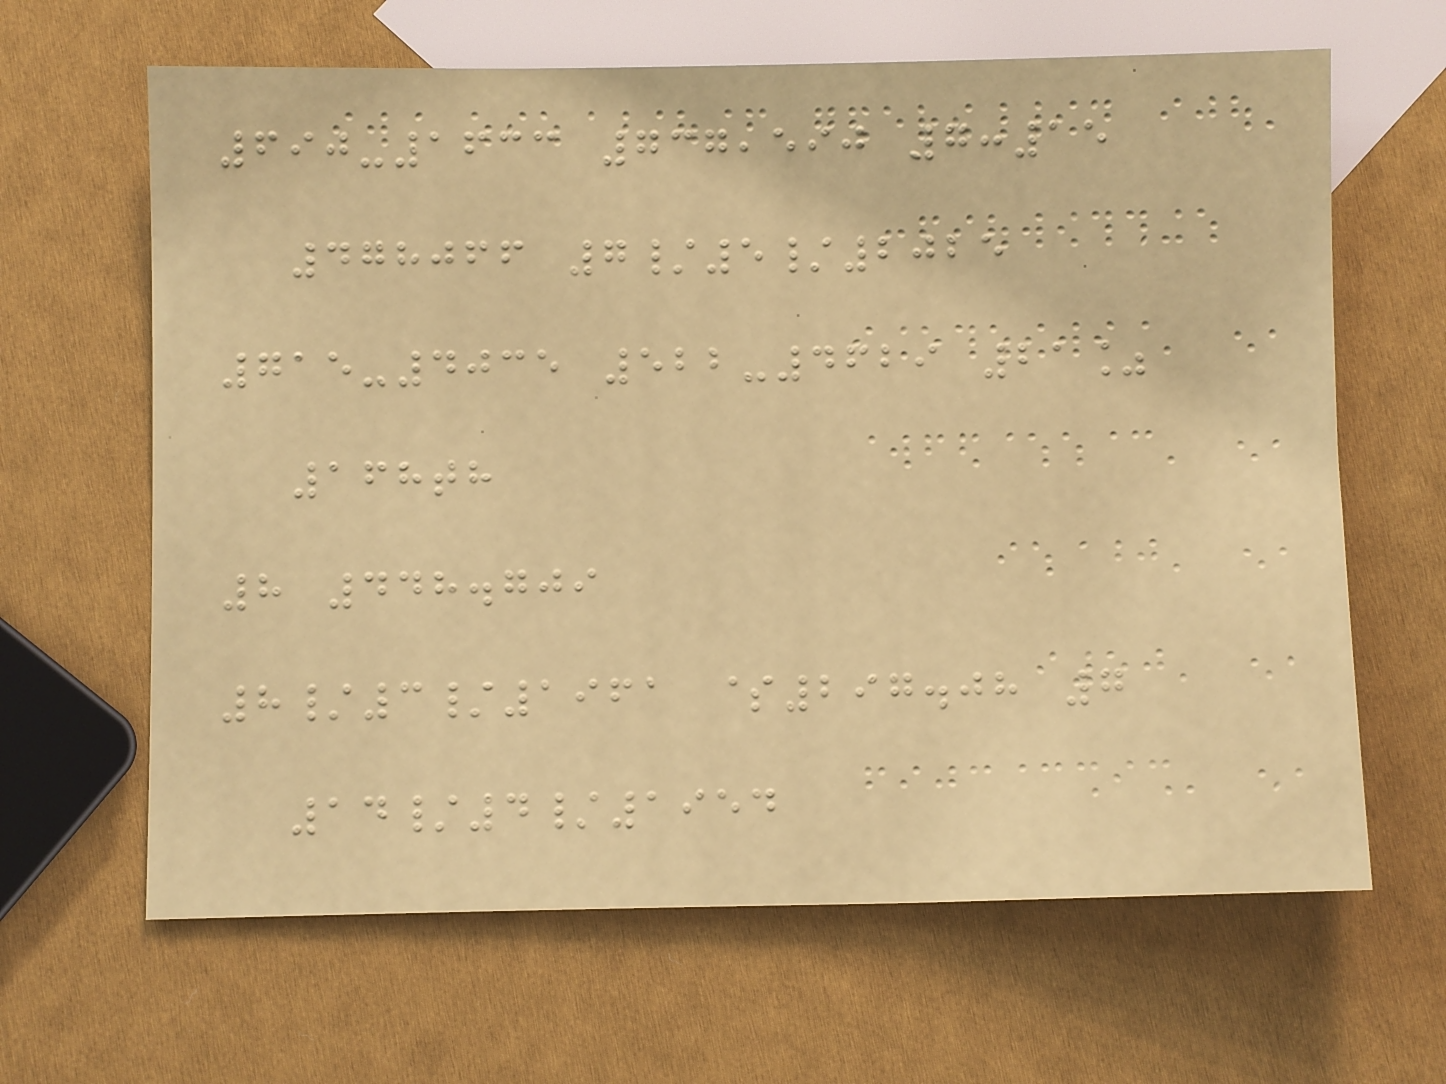690-1633 737,590 7:15
478066 7/5/2025
715-4035 522-4629 21%
168th
8 448.709
8/3/1961 $297.08 7
14/4/1954
